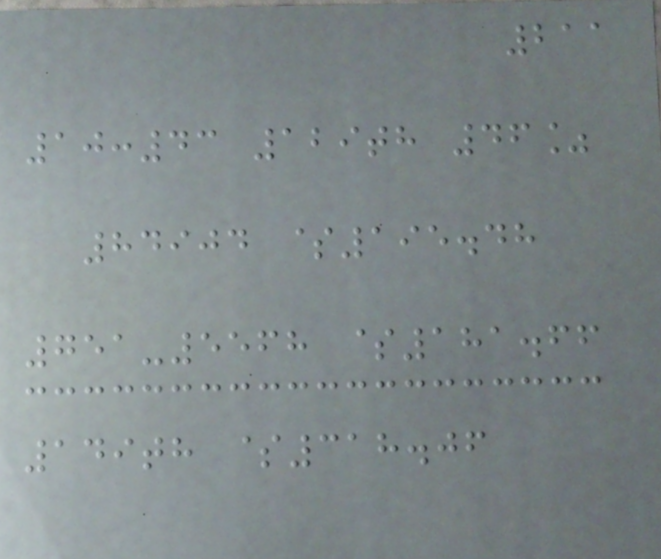211
10:43 129th 46%
84904 $195.48
751-5568 $181.66
149th $318.06
